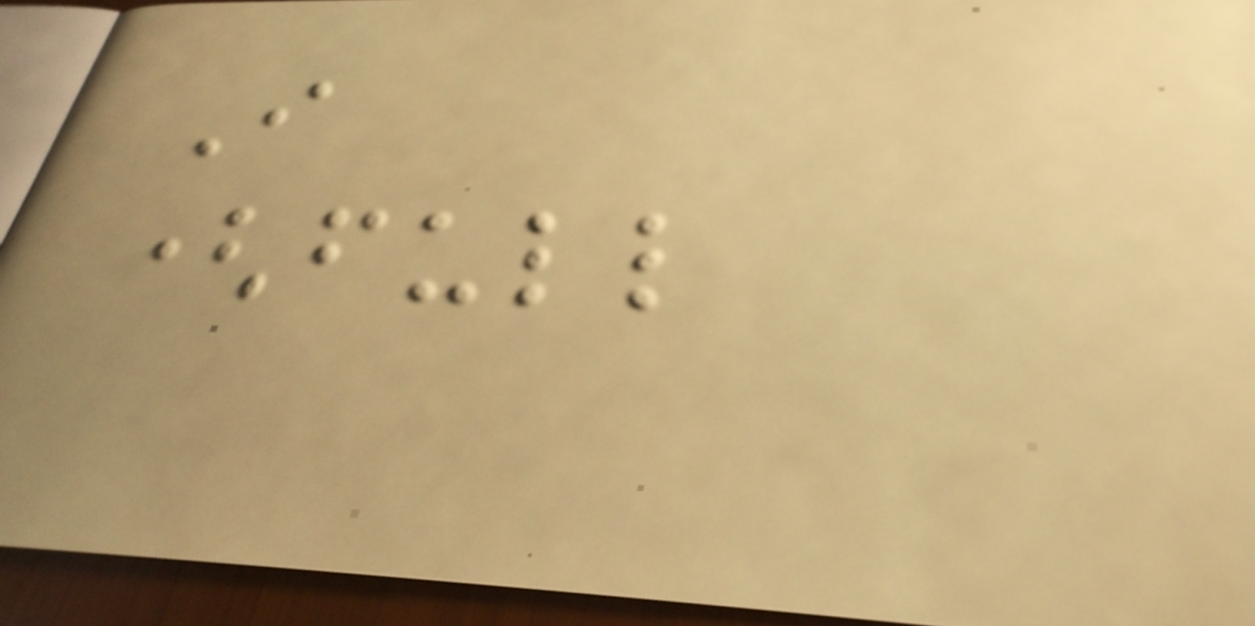I
(full
